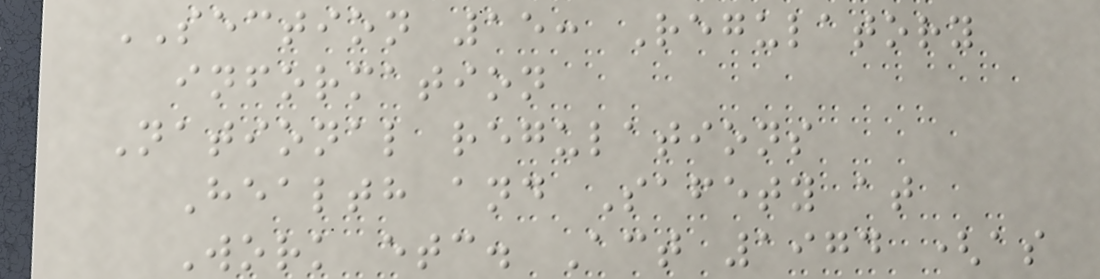SECTION 15: Regulatory
information
National regulations
Health and Safety at
Work etc. Act 1974 (as
